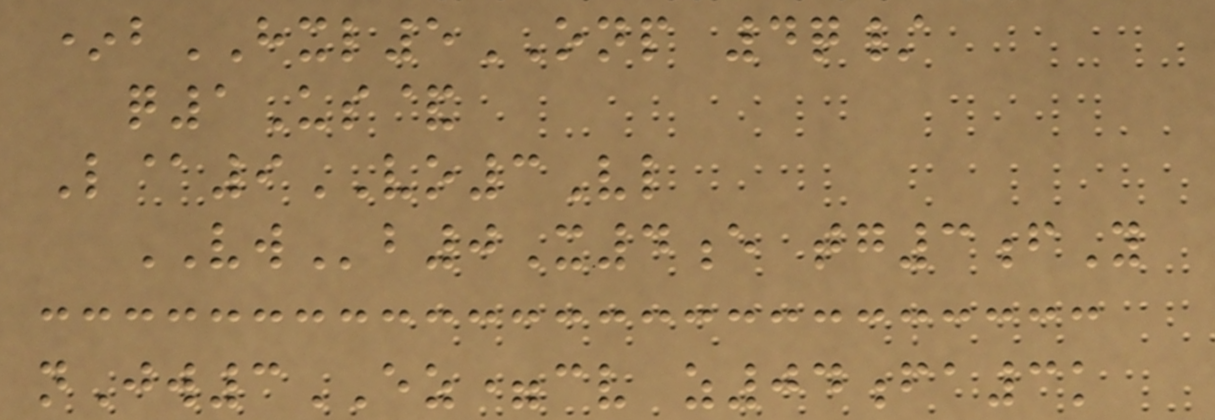*bHXL5ONP 4q/
q1Us&
L@9VO3Vl
VWb0X4e tg3fY
nJw3EZ=cv z04fa3k
